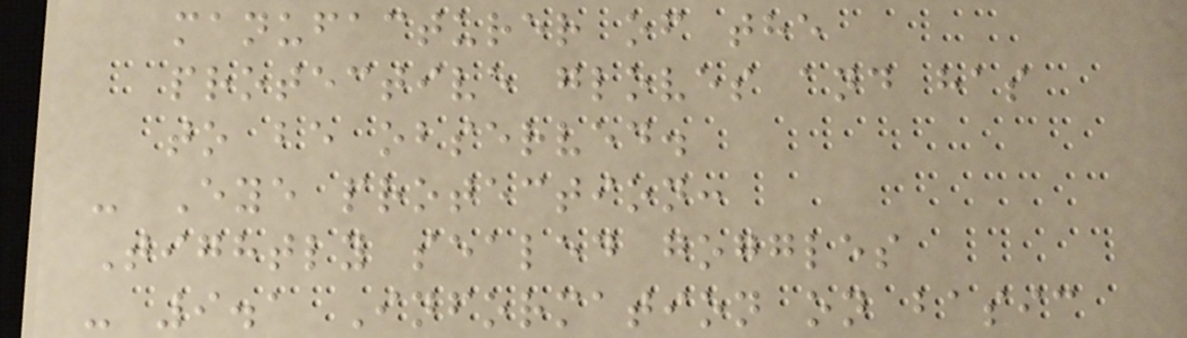manufacturer of the
protective gloves and has
to be observed.
- Eye protection:
Tightly sealed goggles
- 9.1 Information on basic
